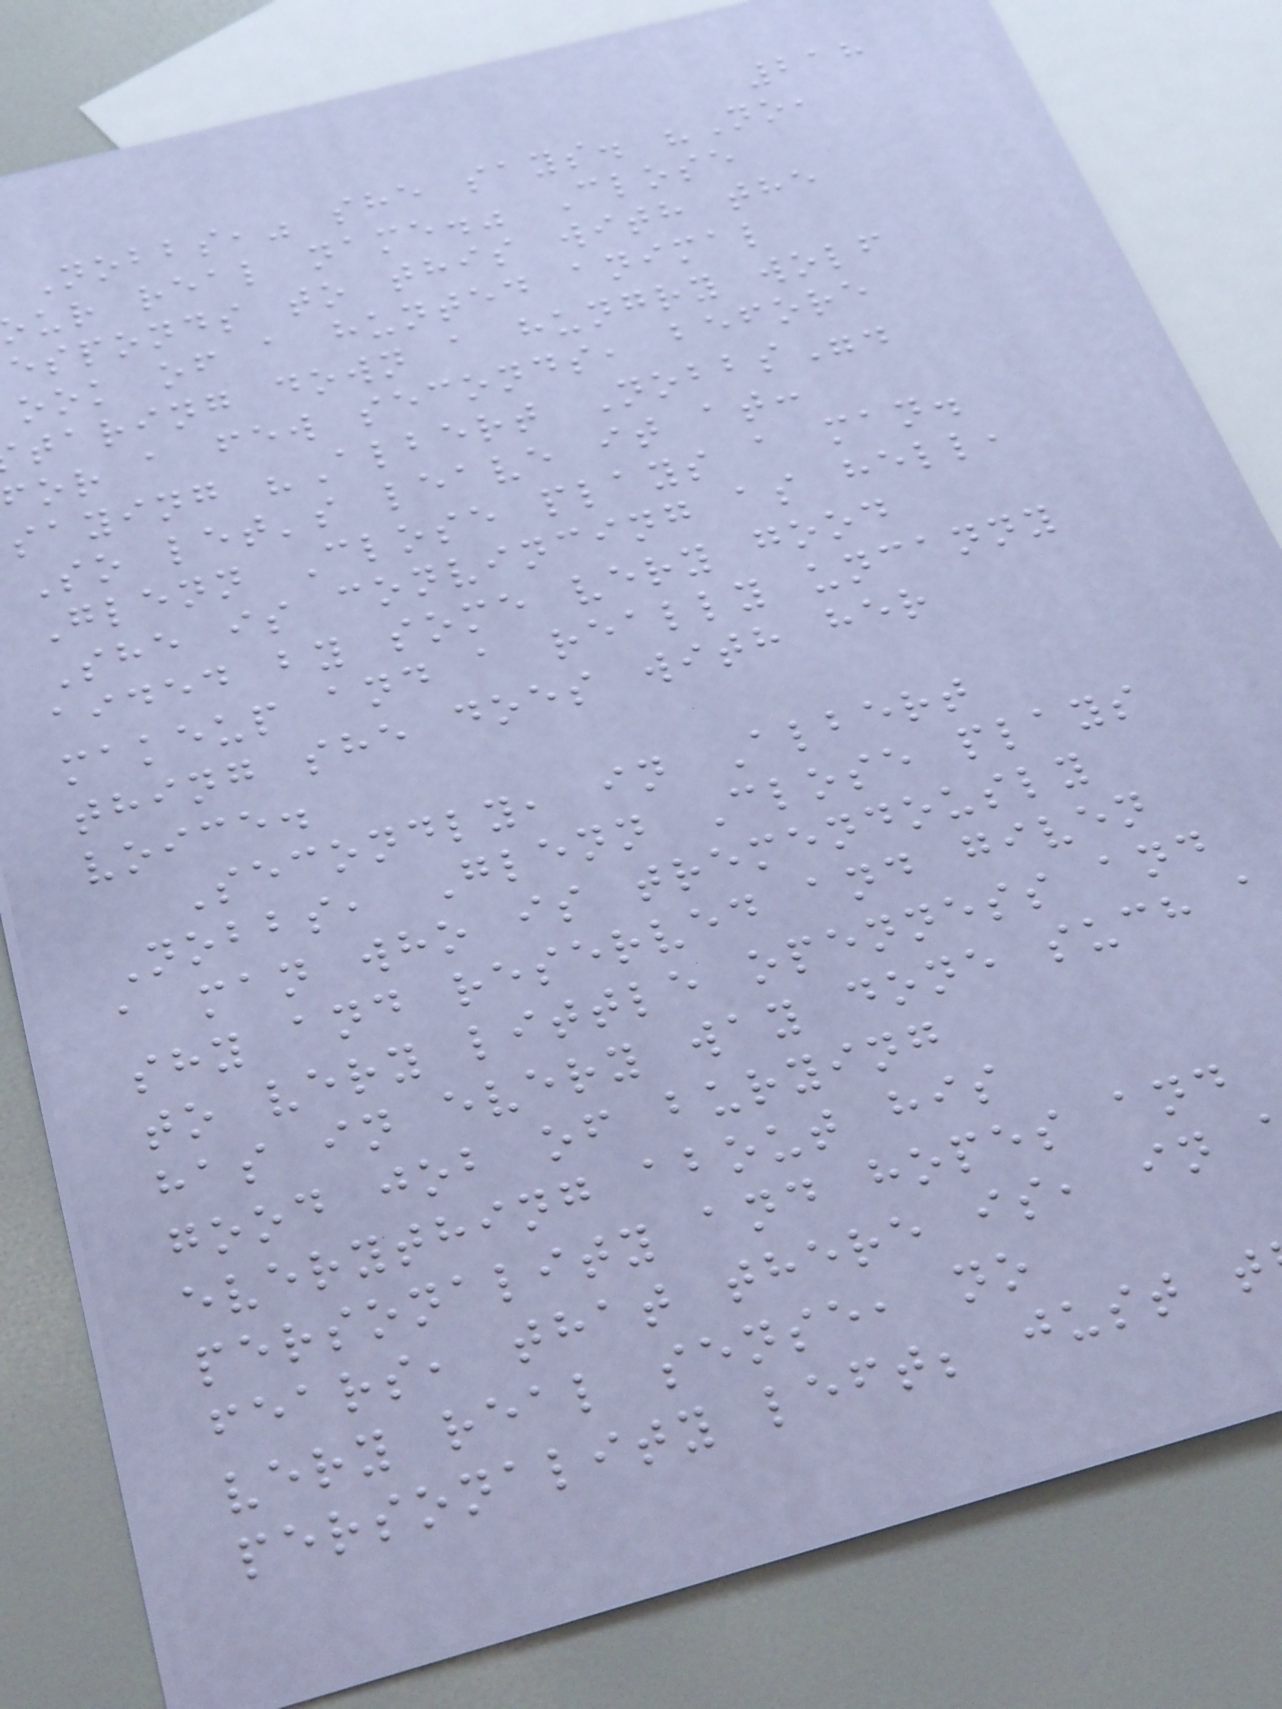218
Nobbs," she says. "No,
ur real name." Close
esponds to this with the
ook of a hunted animal
taring down a hungry wolf
for a few seconds, before
saying "Albert Nobbs".
So let's leave it at:
Glenn Close plays a man.
She is convincing as hell,
aided by some very good
makeup and a really uncanny
thing she does with her
voice.
Secondly, in Albert
Nobbs, Glenn Close plays
a man who is tremendously
shy and reserved and given
to very little openness and
has in every way done such a
good job of burying
everything about his
personality and hopes and
fears, that there is, in
very real sense, no
personality left; just t
